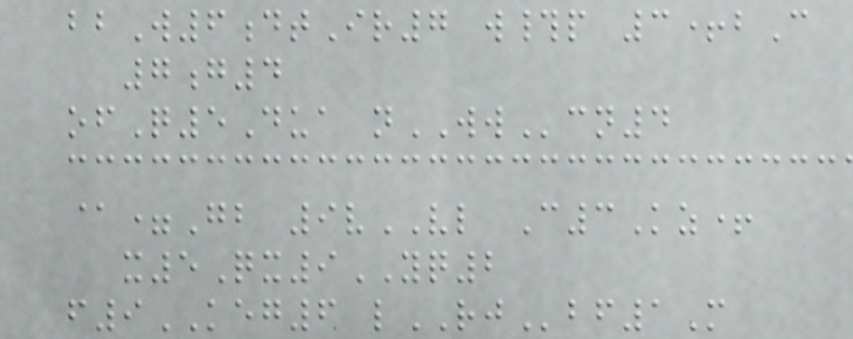bbW6dtIr7 w#p 3+bC
7g4
ofQ5Dua nWWcn4
@=Gb 9vVL C3Kz+
x5Qx9YQ2
f9KEG6 lRJbf1M
